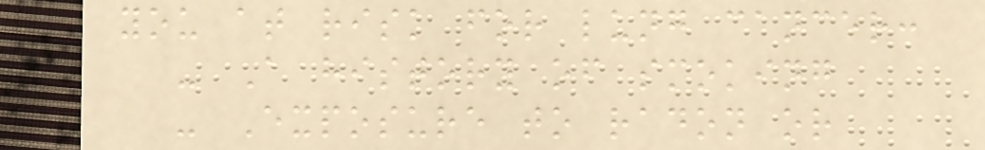you at risk for lung cancer:
- A history of smoking
- Exposure to radon or
